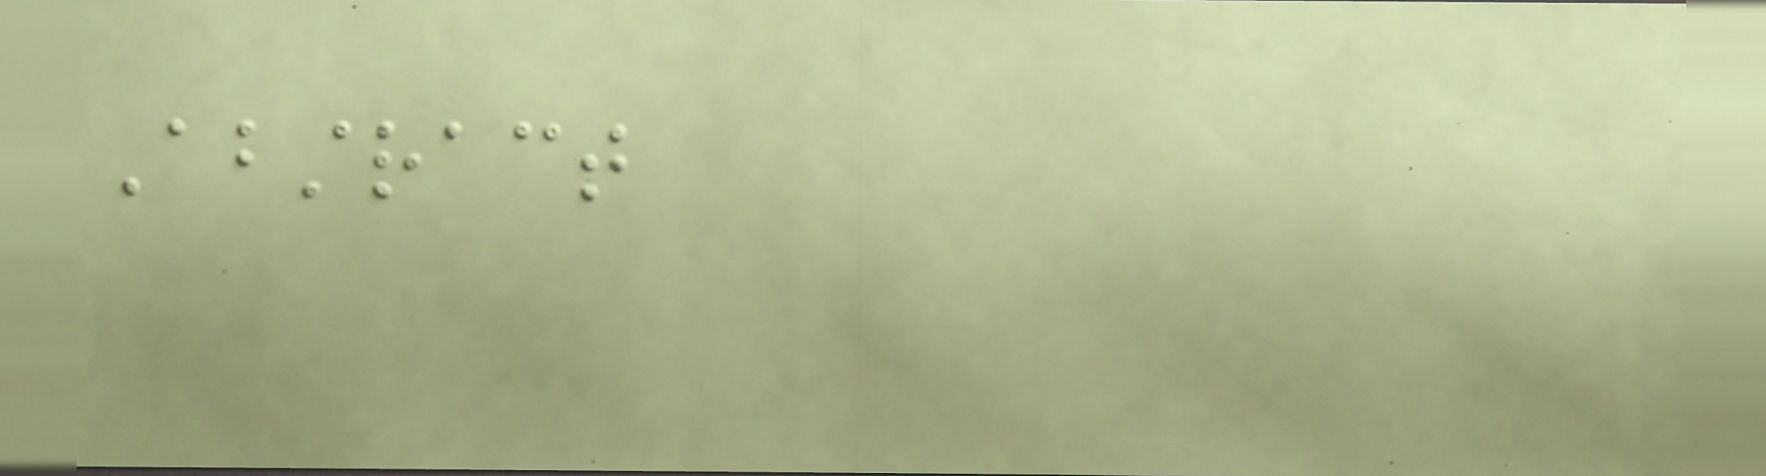Abstract
